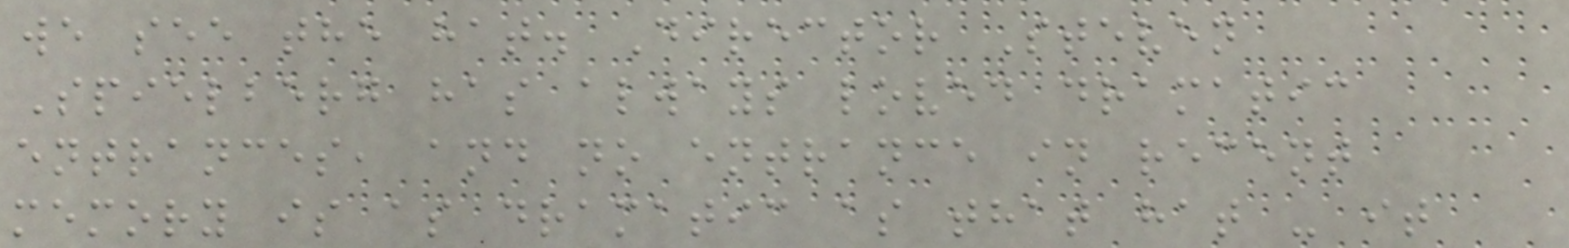we see the hat. Director Steven
Spielberg has always loved dramatic
entrances, and no entrance in recent
memory is as dramatic as that hat - it
